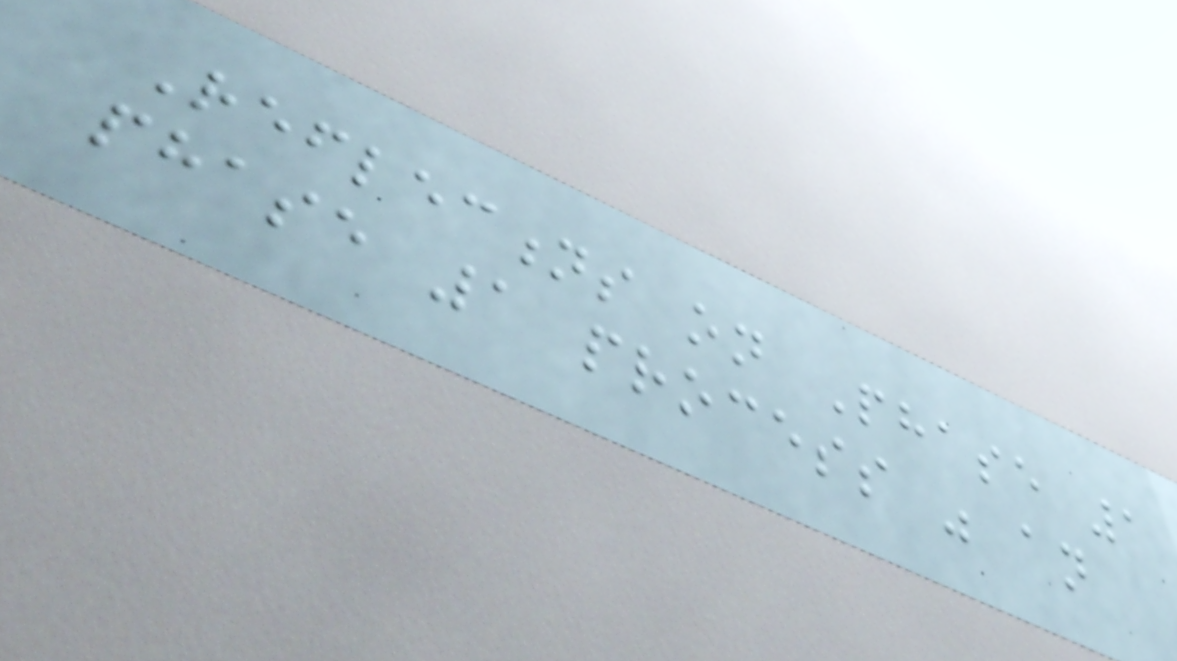Reflections on Phase 1
phase 1 process was an
